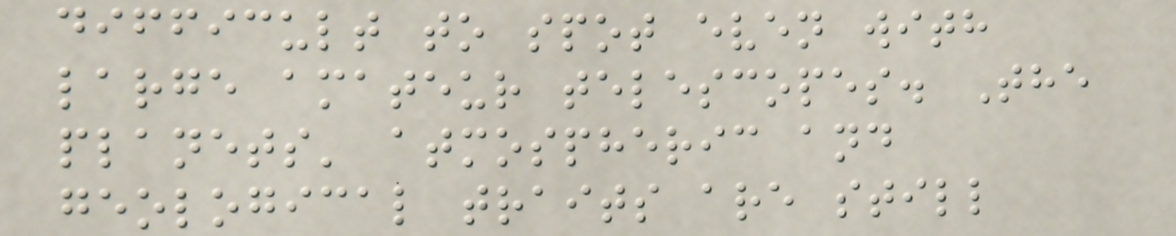difficult to spot even with
large amateur telescopes. The
planets' atmospheric and
geological traits are still
